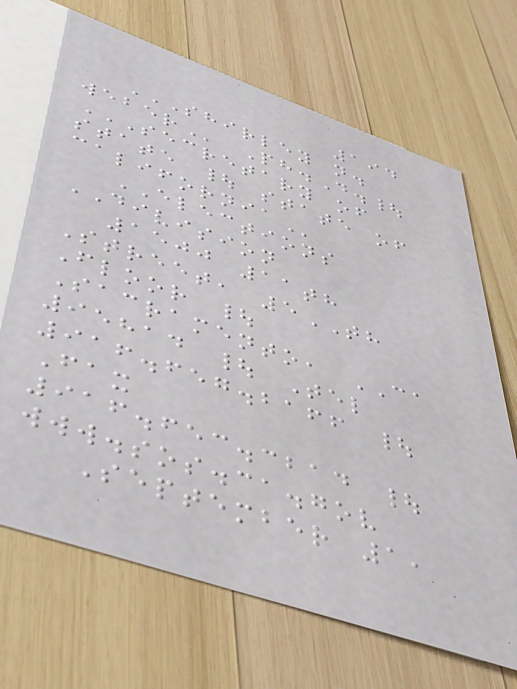194
SHIRLEY N.
WEBER Ph.D.|
SECRETARY OF
STATE | STATE OF
CALIFORNIA
ELECTIONS
DIVISION
1500 11th
Street, 5TH
Floor |
Sacramento, CA
95814 | Tel
916.657.2166 |
Fax
916.653.3214 |
www.sos.ca.gov
September 1,
